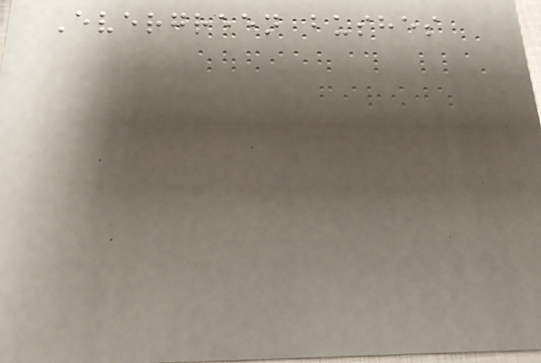Evergreen bushes
